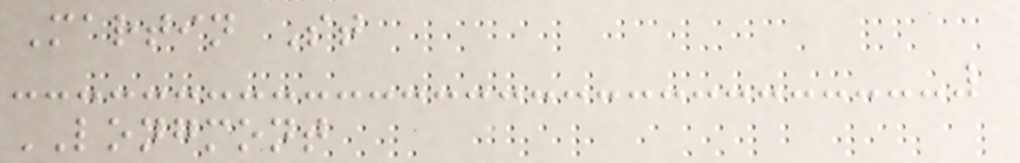Martin St
LONGMONT
